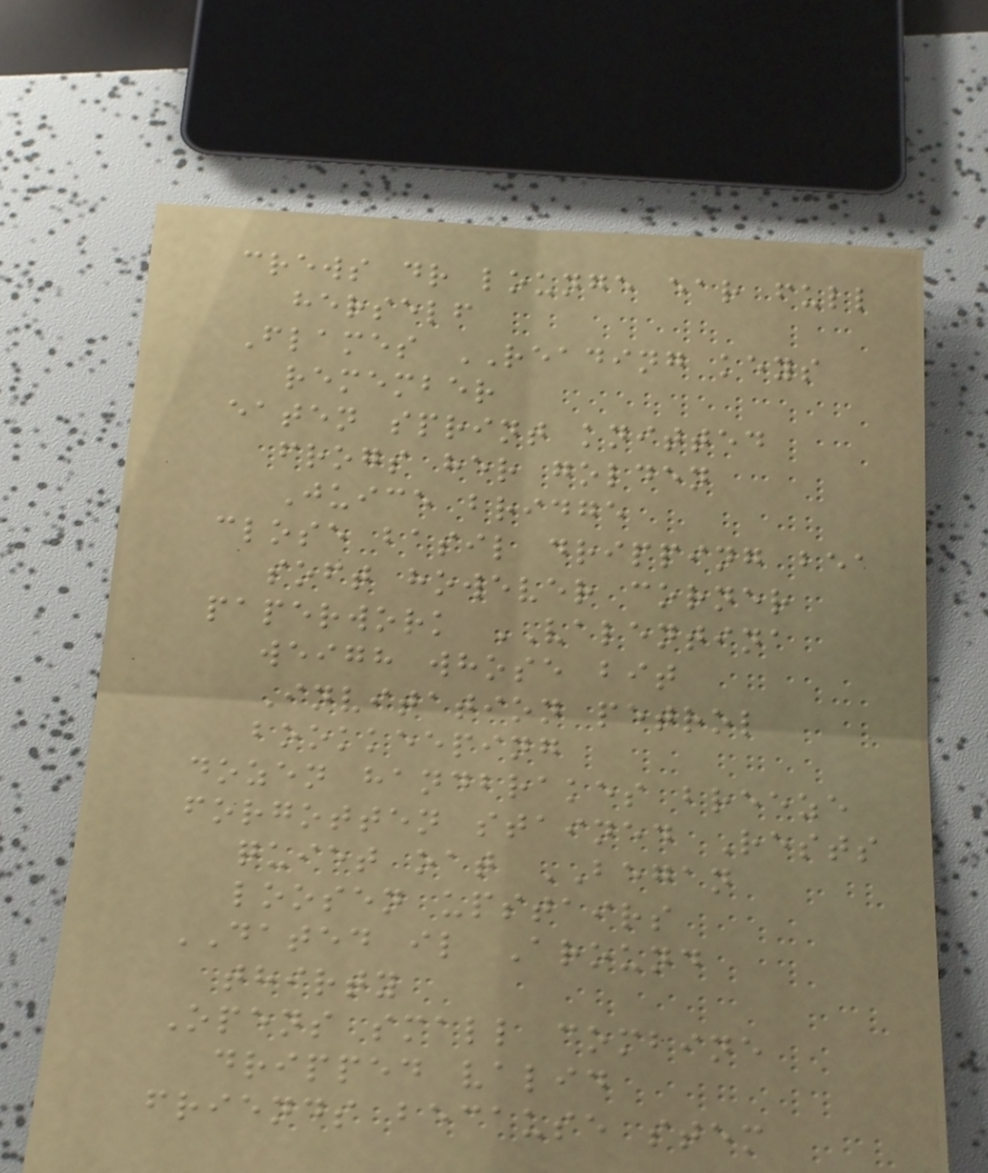crews dr lounge ear full
herself
Flames READING keys
remember
eaten sprint knitted
frogs her golden
Juice bridge
close basil dripping bea
soft however corner
paperwork VALENTINA
weigh whose bit
Invitation petrol
bookkeeping
dozen handbrakes breeze
forgotten stained Rests
quiet oat BEGAN
loosen upstairs
DATED il Around
thirty
Opens small combine
dripped valid
friends because stem
